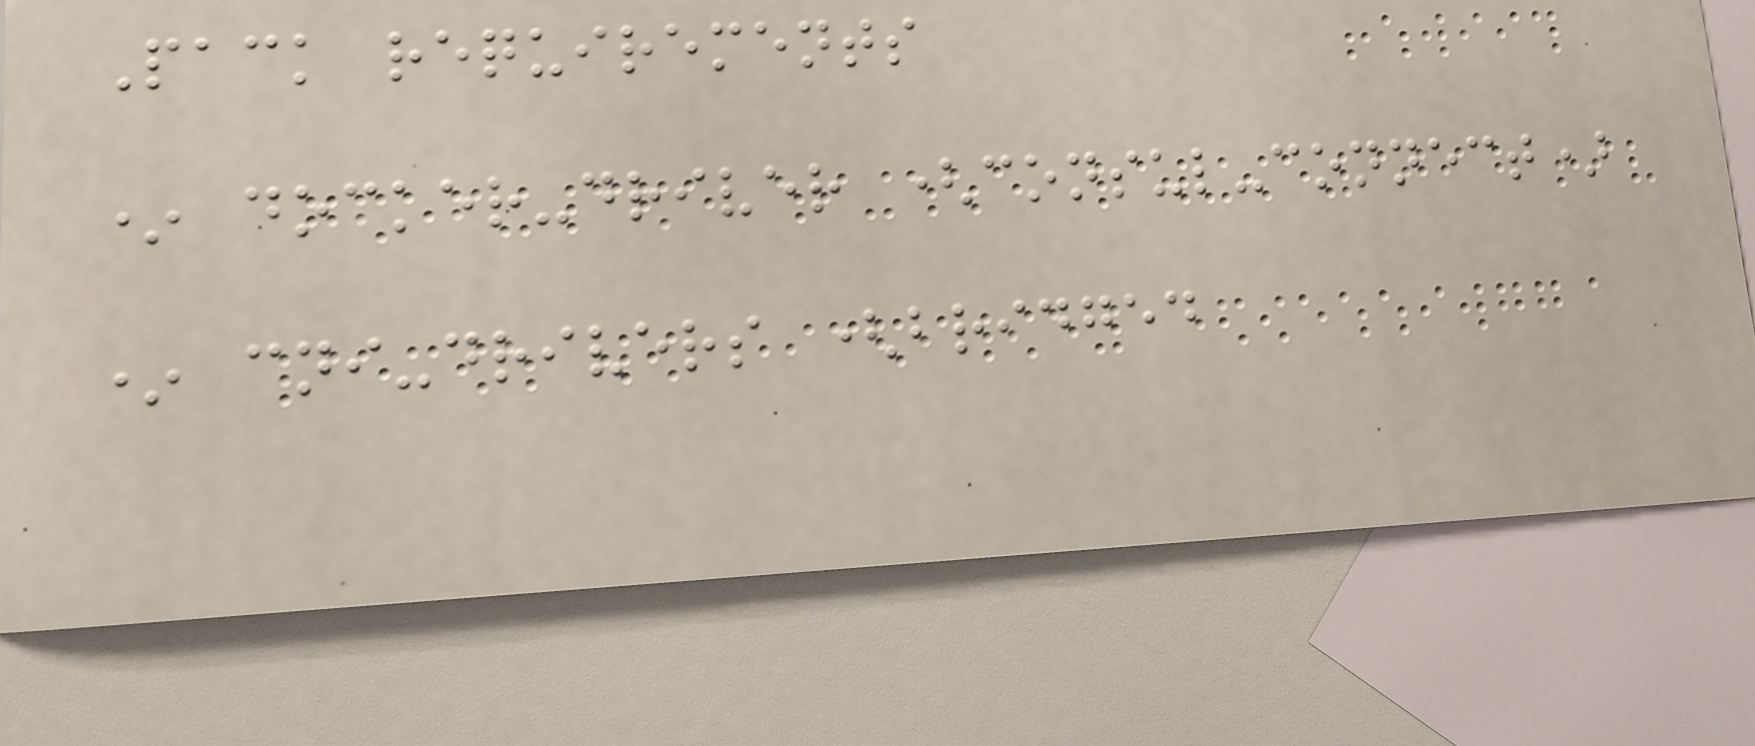Pack requirements
* docker-driver (consul-connect)
* cni-drivers (bridged
